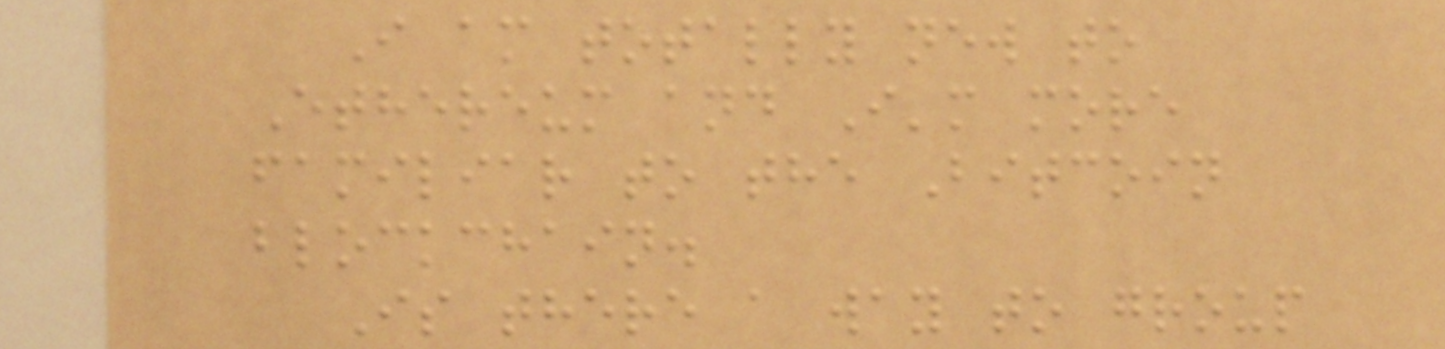I am totally new to
Ethereum and I'm more
familiar to the Bitcoin
blockchain.
Is there a way to group
